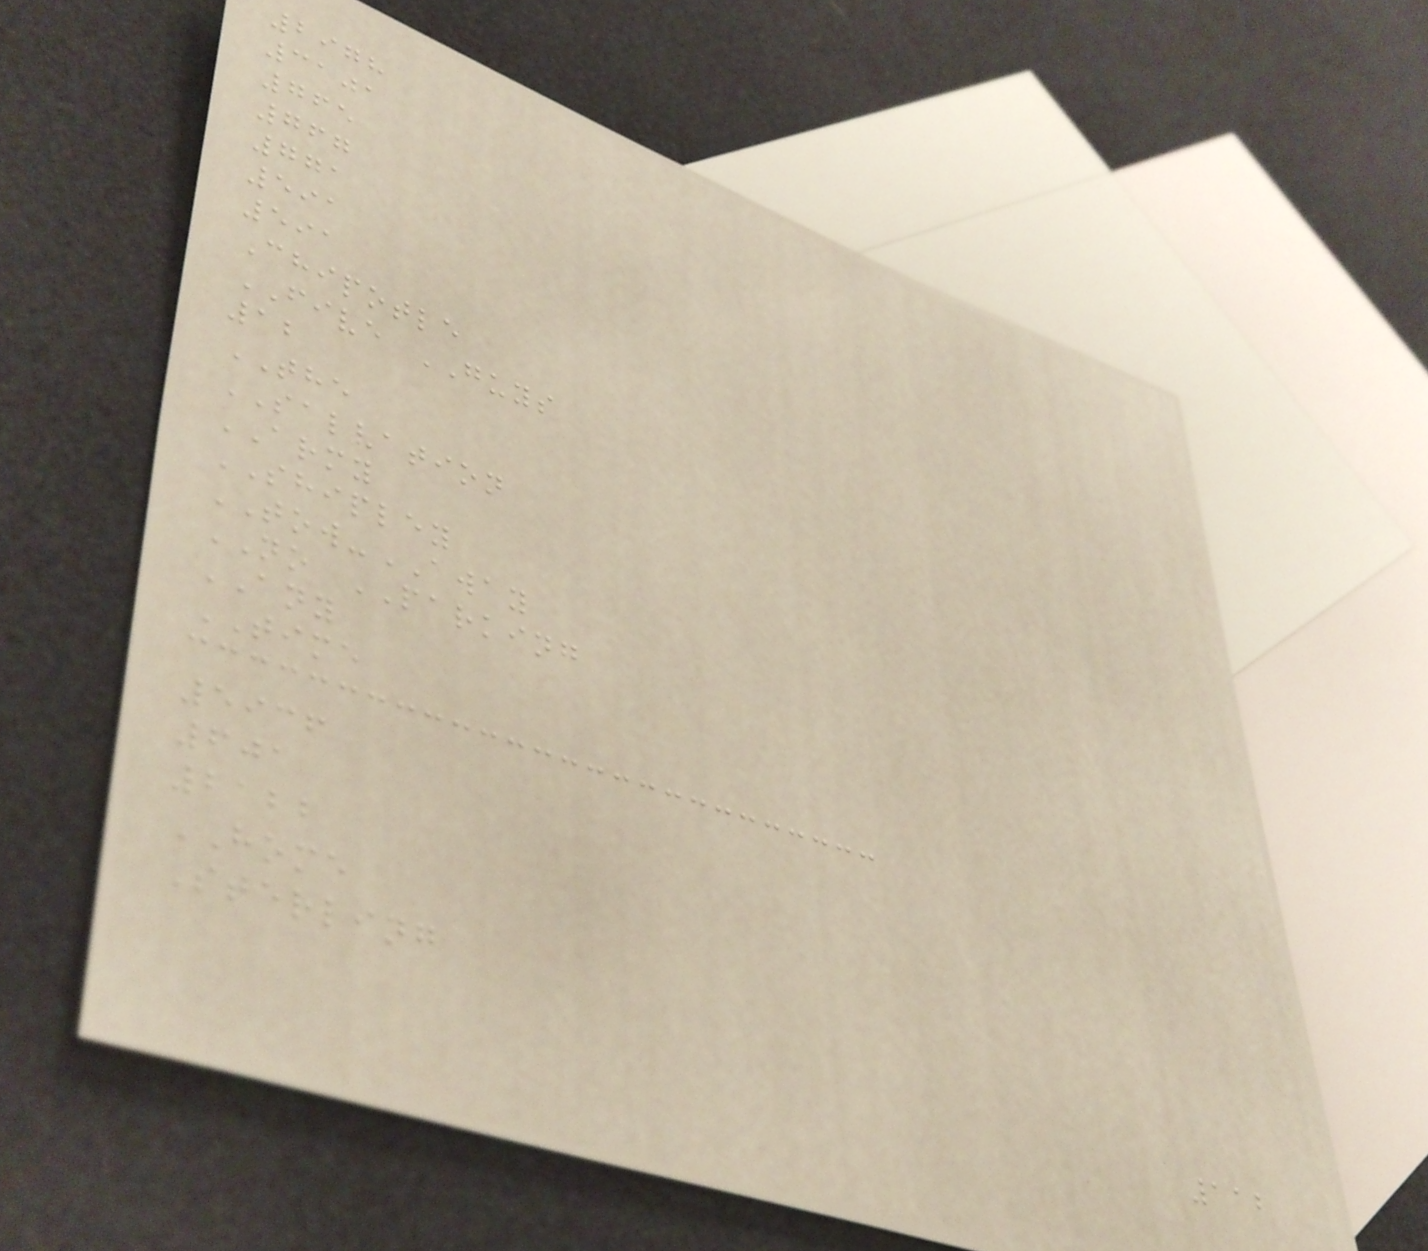2978
3101
765
767
771
591
591
Chipotle
FIVE GUYS
12
THE
SALVATION
ARMY
SHIPLEY
TOW-AWAY
NO PARKING
ANY
TIME
5936
601
2122
HOME
Sterling
112
